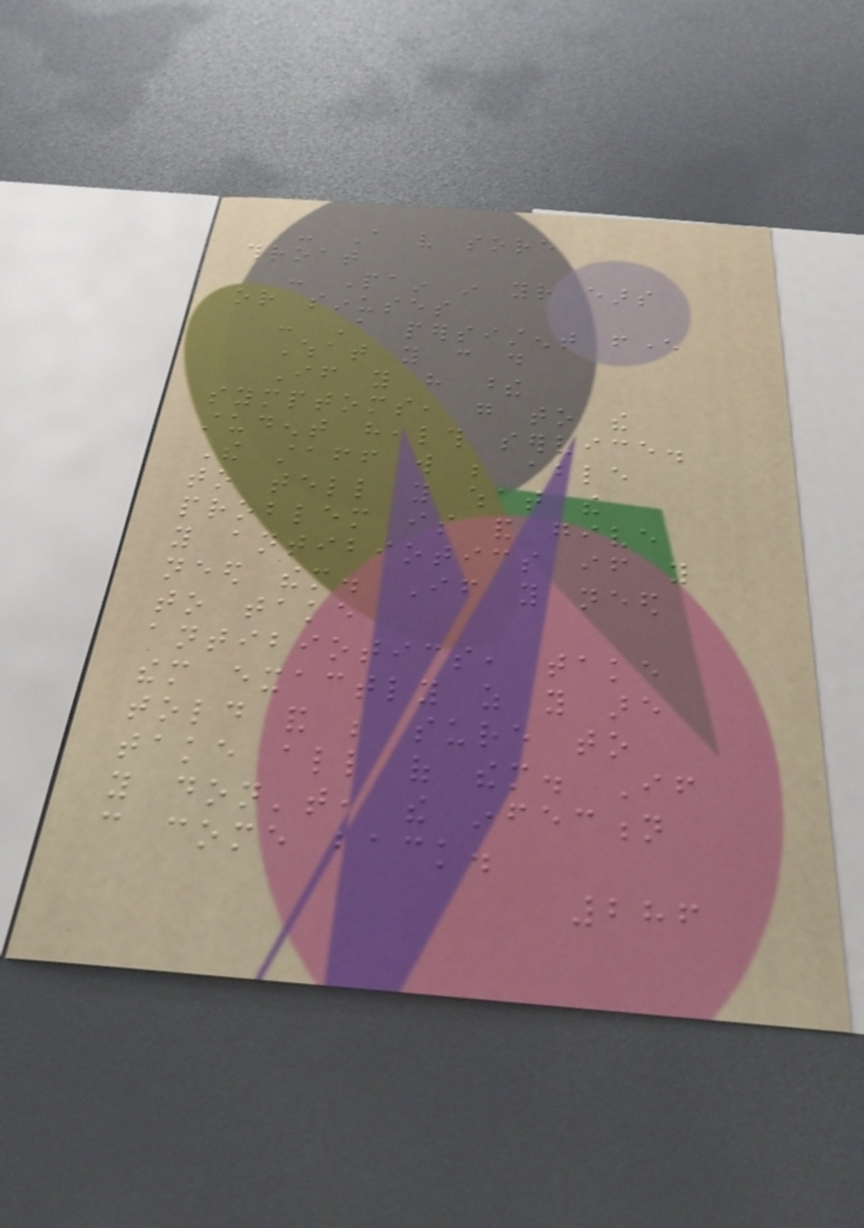- A very sore
throat
- Pain in your ears
or sinuses
- A persistent fever
What you can do
If you have these
symptoms, go to the
student health service.
The staff will be able
to tell you what the
problem is and give
you antibiotics if you
need them. If you need
to take
antibiotics, take
them exactly as you are
told and be sure to
take all of them. If
you don't, the infection
can come back.
286
